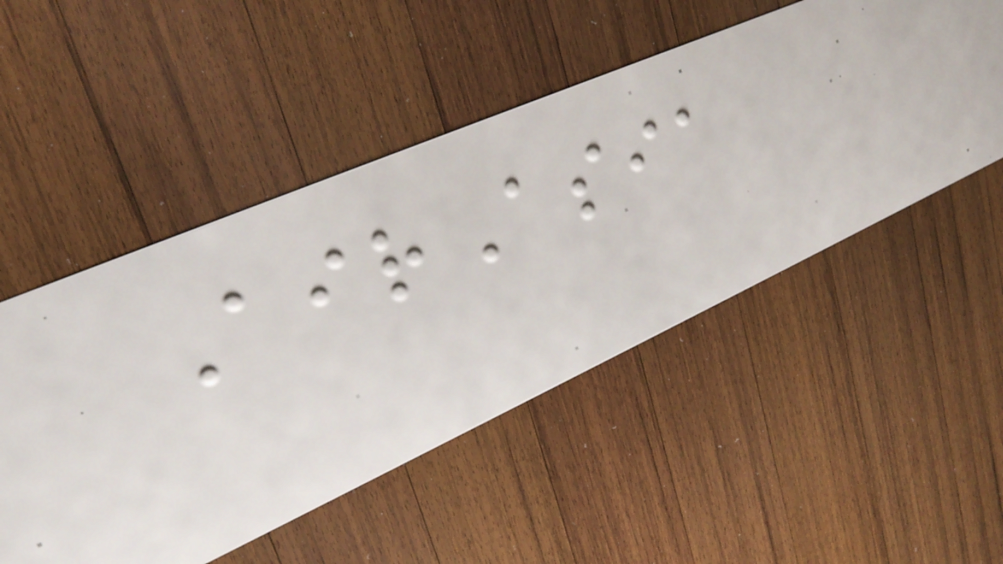AirAsia
